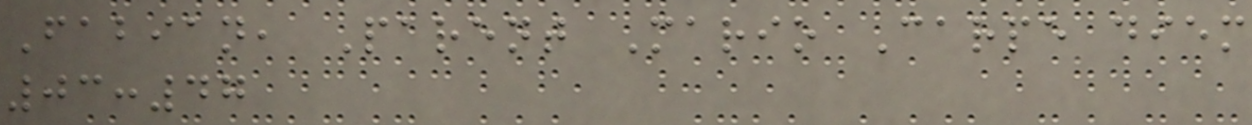Fabian, Parent Mario Carpe diem
03:47
